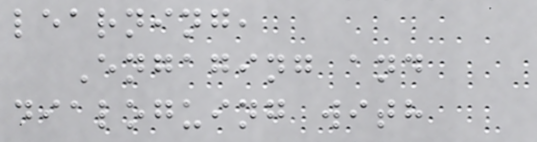learning,
Engaging and
dialoguing with
